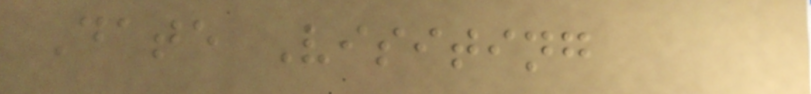Date Visiting
